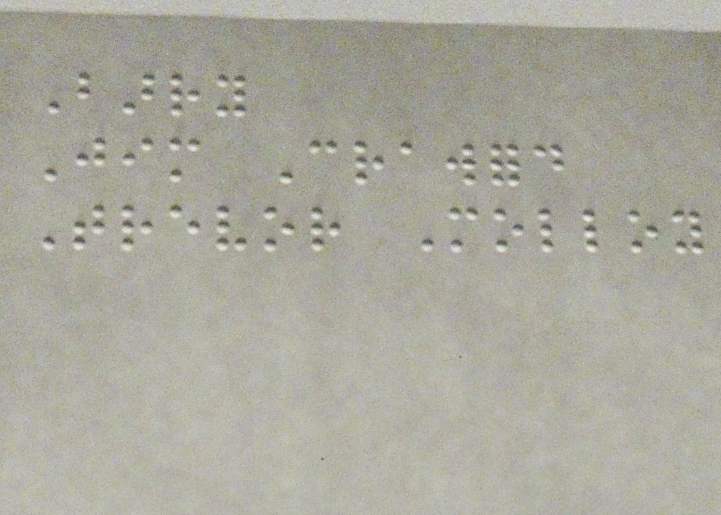Barry
Jim Crawford
Trevor Molloy
